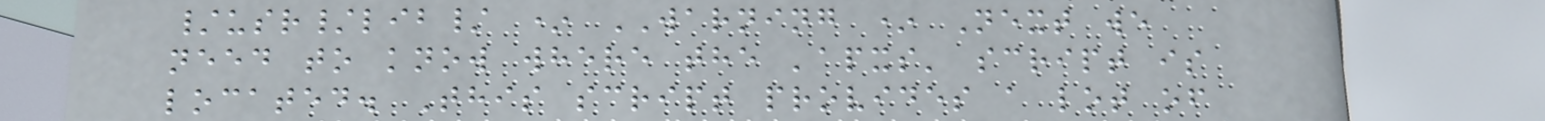/usr/lib/ * WARNING * Next we
need to know where the 'apxs' script is
located. This script provides a lot of
